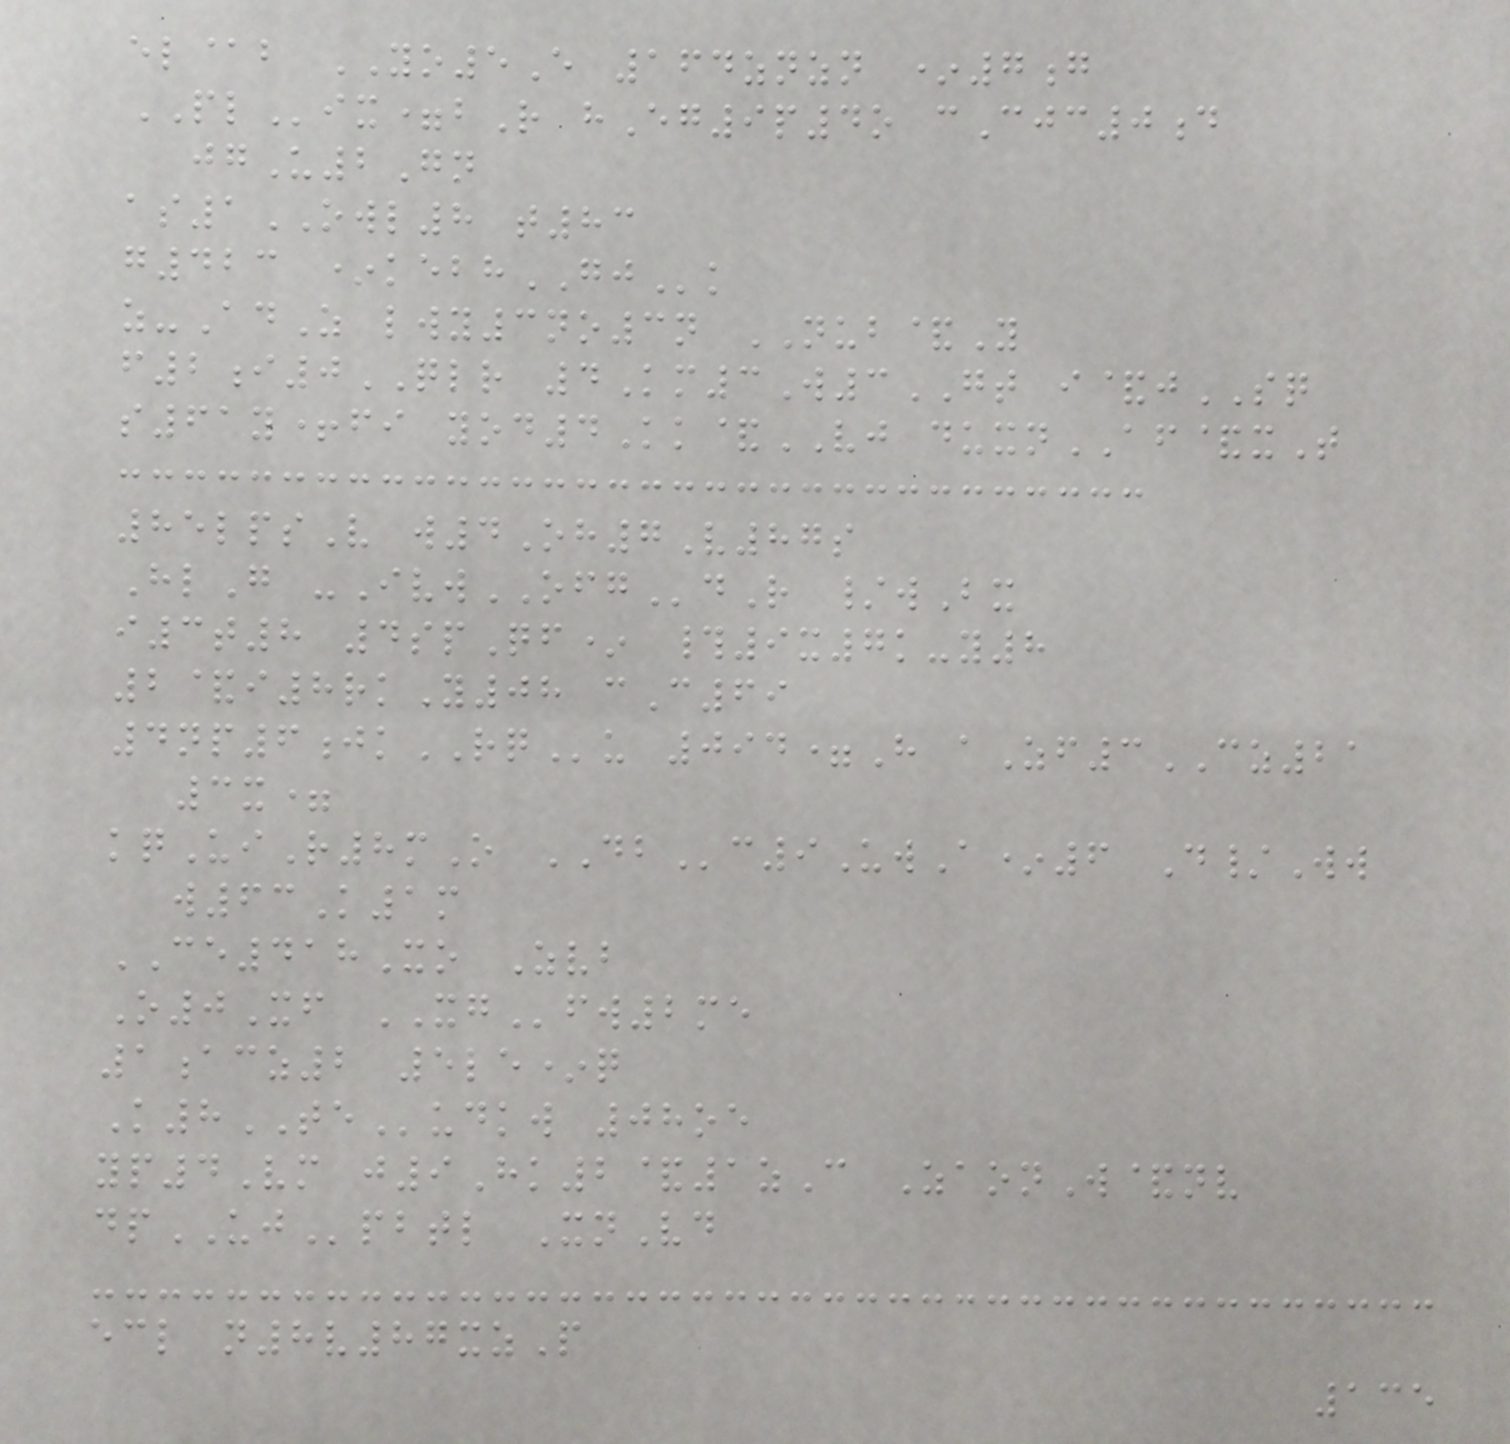el@b YO5E 164znzn *7g
PLix=bR hEg9p4o cCjc0d
jgU2Gn
as1OWL8 t83
g423 *kebhGJk
z-AdZ lwy3no3n NUB&Y
f2i0QLR 4Km3W3GT i&jSQ
s61y+fi yod4Kk&VJ duxnAF&xT
85lpsV w4Oh7V87s
HlG -IvwOFGdR /wBx
i3t8 4spQf* #9x7k-y8
2&i8rkY08 cC69
4np6jkRQu 094=H aZf3CZ21
3x=
kqUiR8mO DBc9UwA*6 D/Ww
w63K1m
CE418Xo Zvb
O0Xf XGfw2me
1acz2 5le*q
K8TEudkw 08oe
yp4Vm j9Hk2&1zC ZaonW&nv
dpUJpbtl XnVd
ecl n8v87xzP
135
